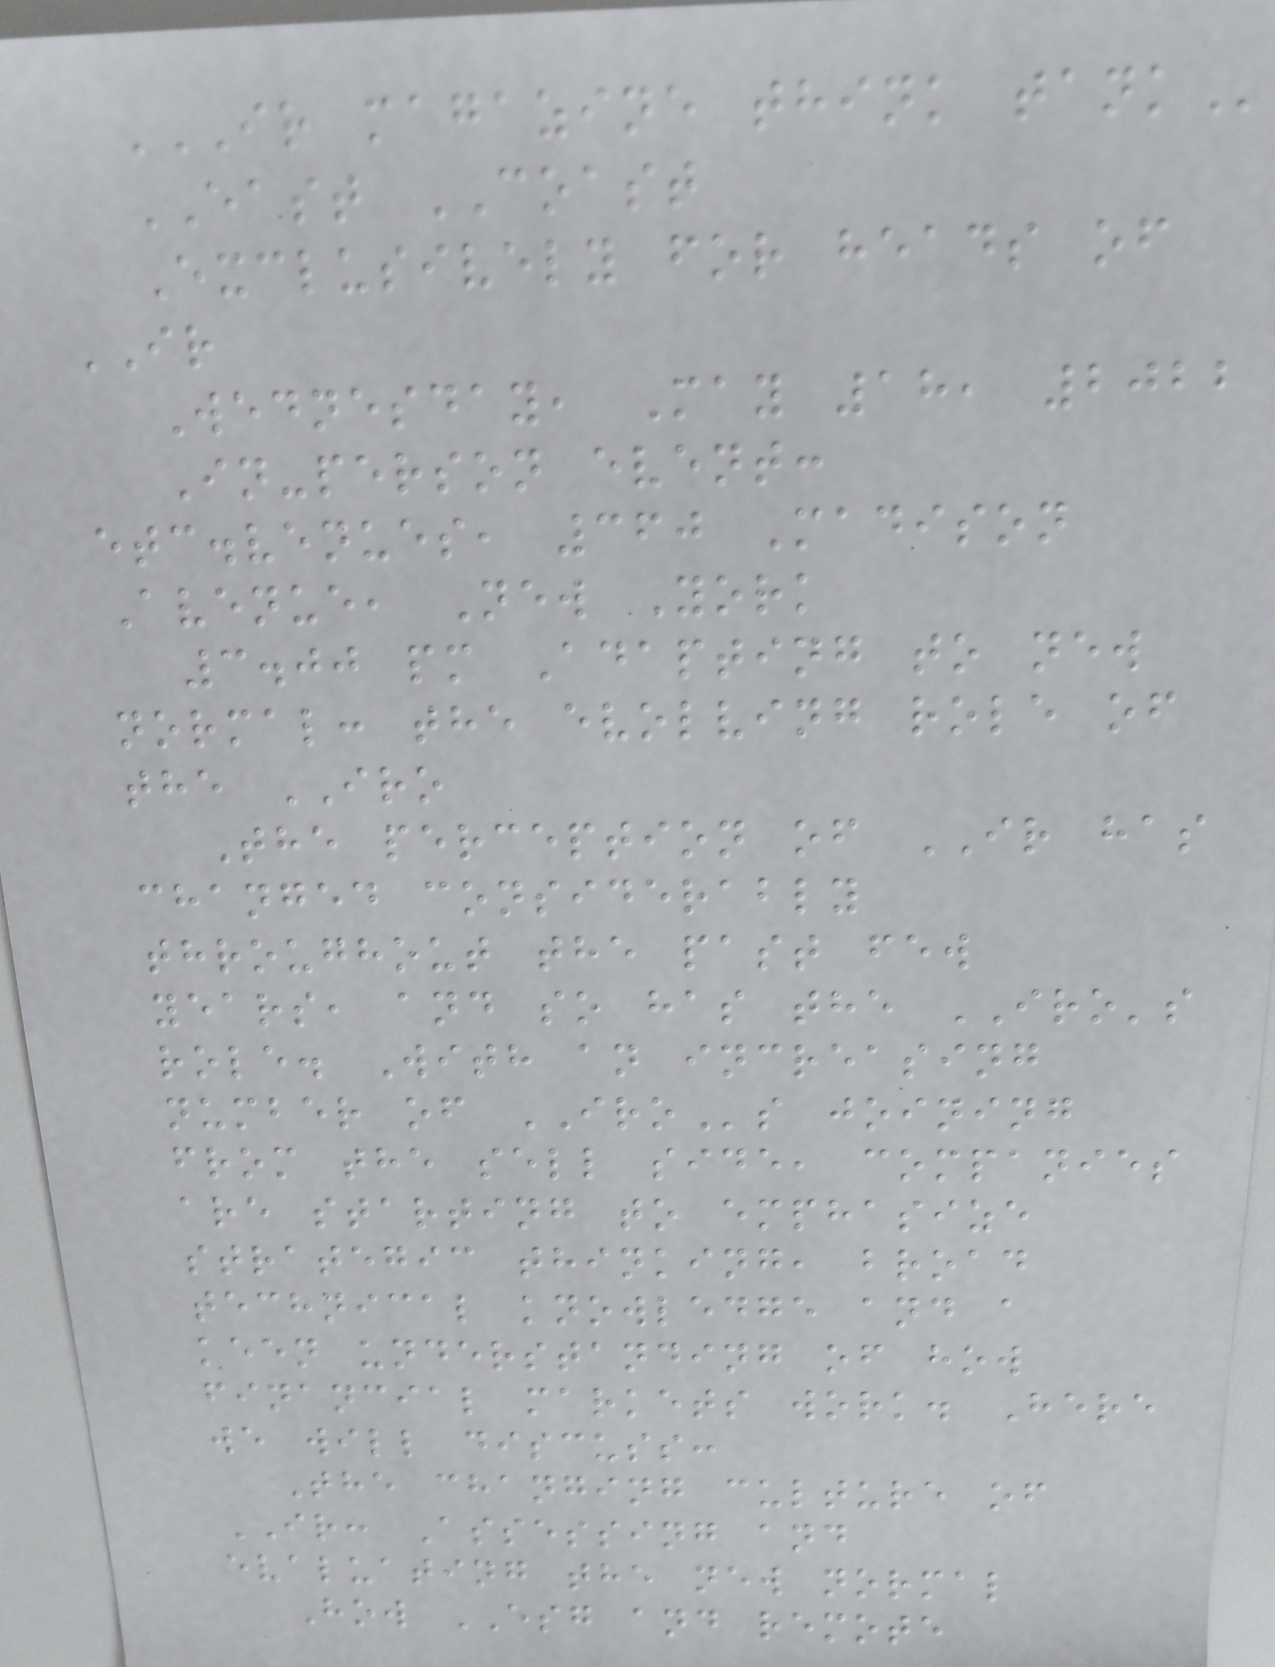IR MAGAZINE THINK TANK
EAST COAST
Exclusively for heads of
IR
Wednesday, May 18, 2022
In-person event:
etc.venues, 360 Madison
Avenue, New York
3.00 pm Adapting to new
normal: the evolving role of
the IRO
The perception of IR has
changed considerably
throughout the past few
years, and so has the IRO's
role. With an increasing
number of IROs joining
from the sell side, companies
are starting to emphasize
strategic thinking, broad
technical knowledge and a
keen understanding of how
financial markets work. Here
we will discuss:
The changing culture of
IR: Assessing and
evaluating the new normal
How ESG and remote
